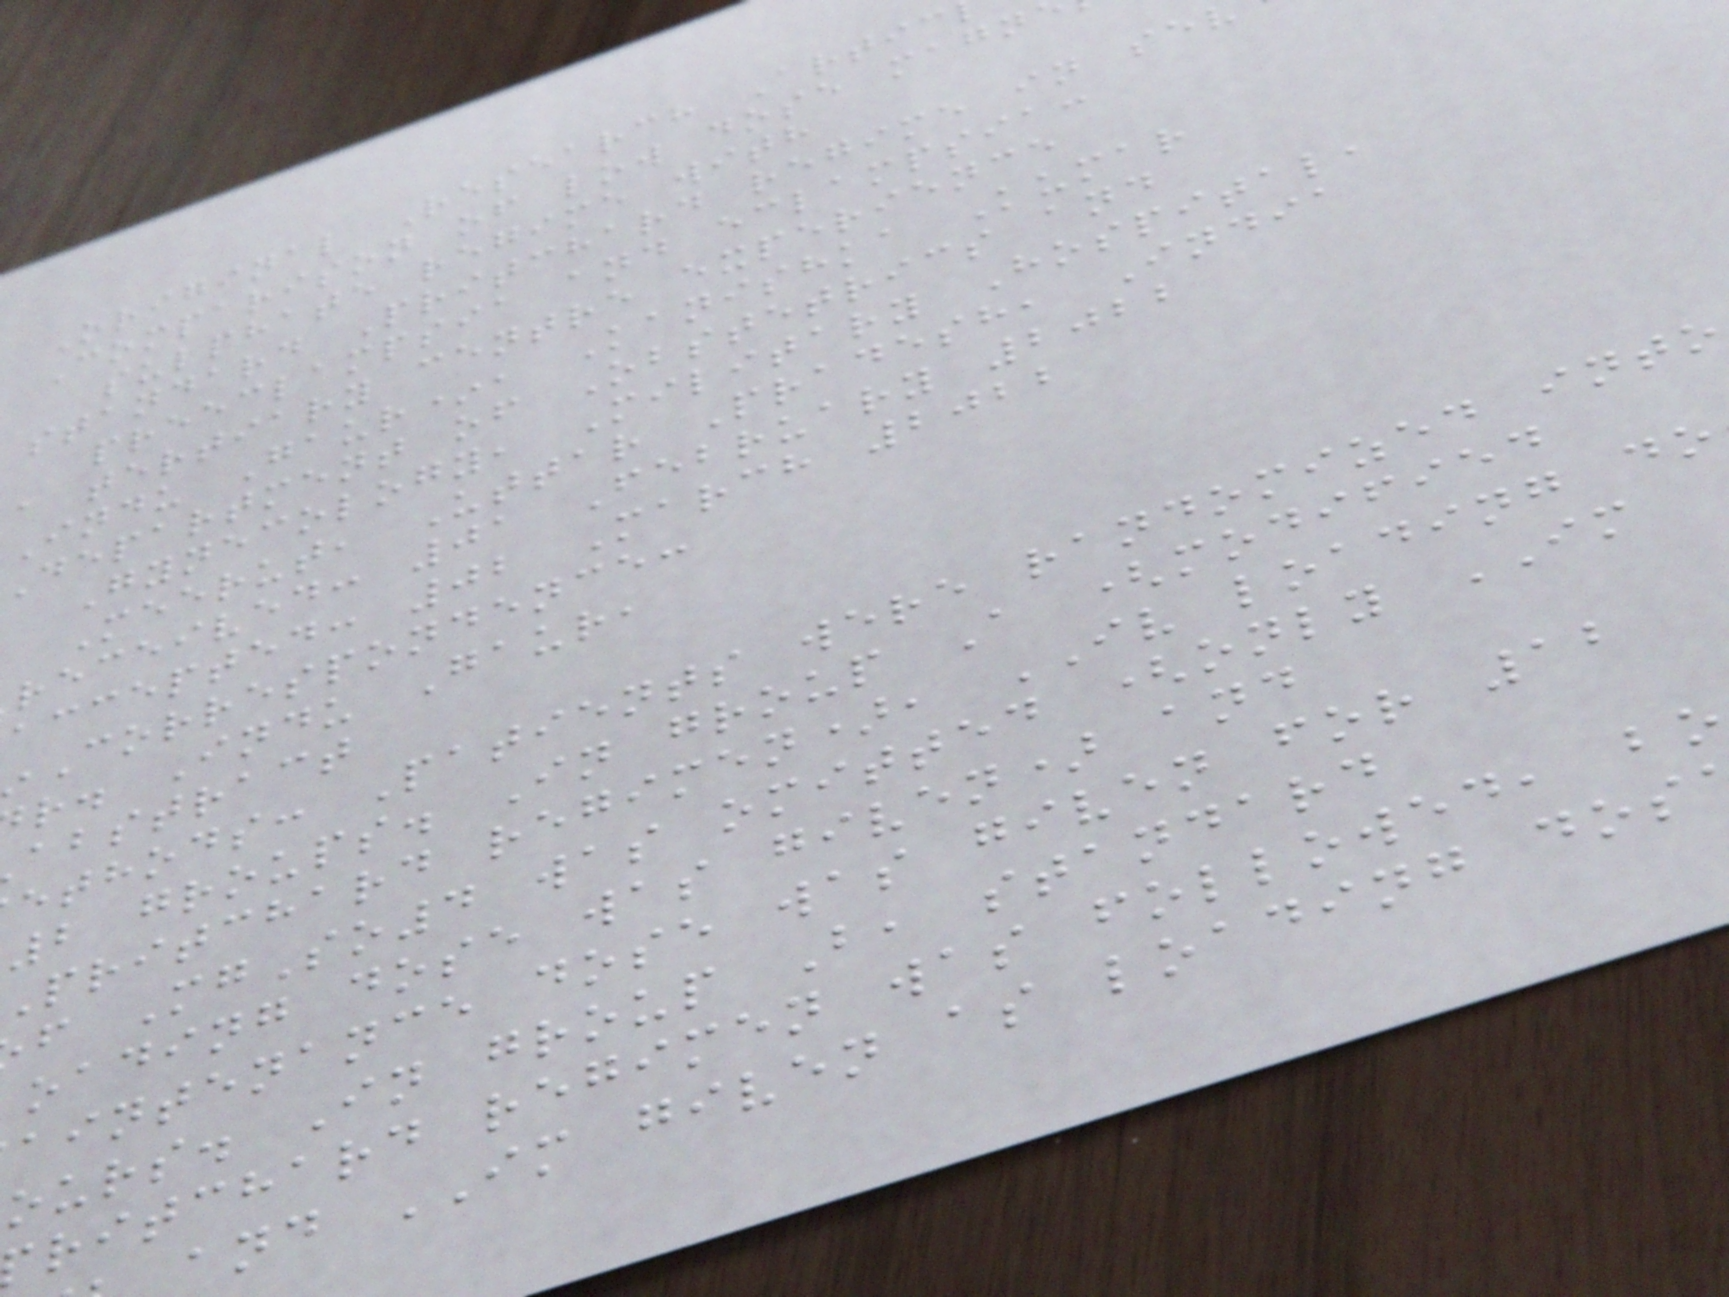Original Research Artic
Comparison of low dose magn
sulphate regime with
standard Pritchard regime in se
preeclampsia and eclampsia:
a tertiary centre experience
Indu Gaur*, Kanishka Kumar
department of Obstetrics and
Gynecology, Military Hospital,
Meerut, Uttar Pradesh, India
received: 01 February 2022
accepted: 02 March 2022
Correspondence:
r. Indu Gaur,
abstract
ethods: Patients were randomized into
2 groups. In group A (modified
pritchard regimen), IV loading do
f MgSo4 was omitted (only IM
oading dose was given) and
aintenance dose was given for 12
ours. In group B, standard
ritchard regimen was followed, bo
and IM given as loading dos
